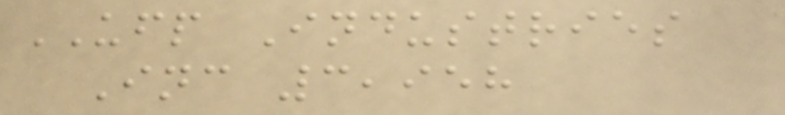UFP Industries
Inc 3,958
